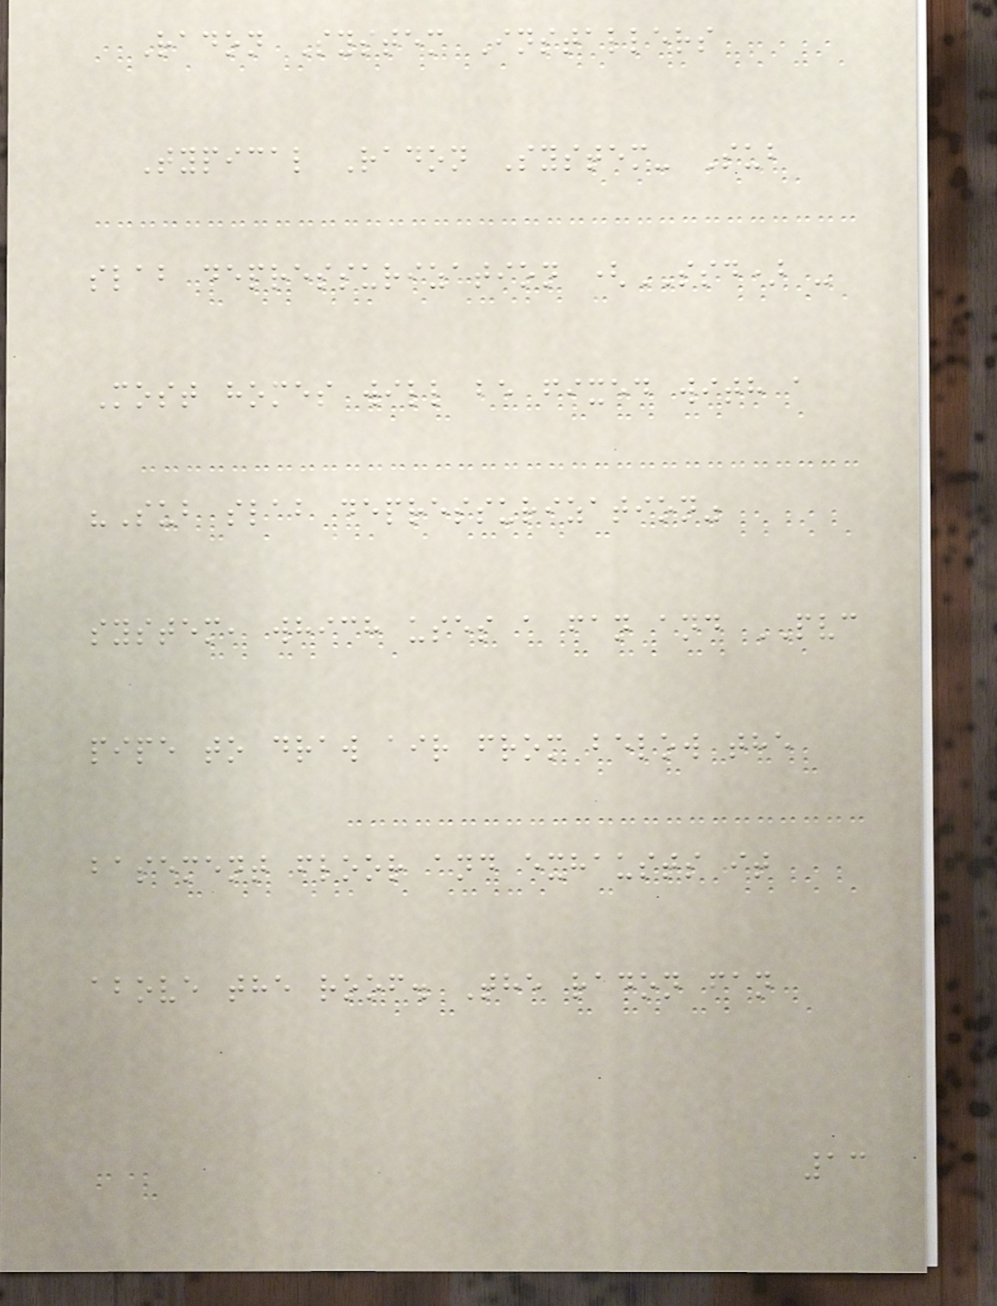Radon System Installers
Typical Radon System- Sub
slab depressurization (SSD) -
Most homes will be fixed with a
"Sub slab depressurization"
system, which uses a fan and PVC
pipe to draw air from below the
basement floor and exhausts it
above the roof. The radon fan
13
